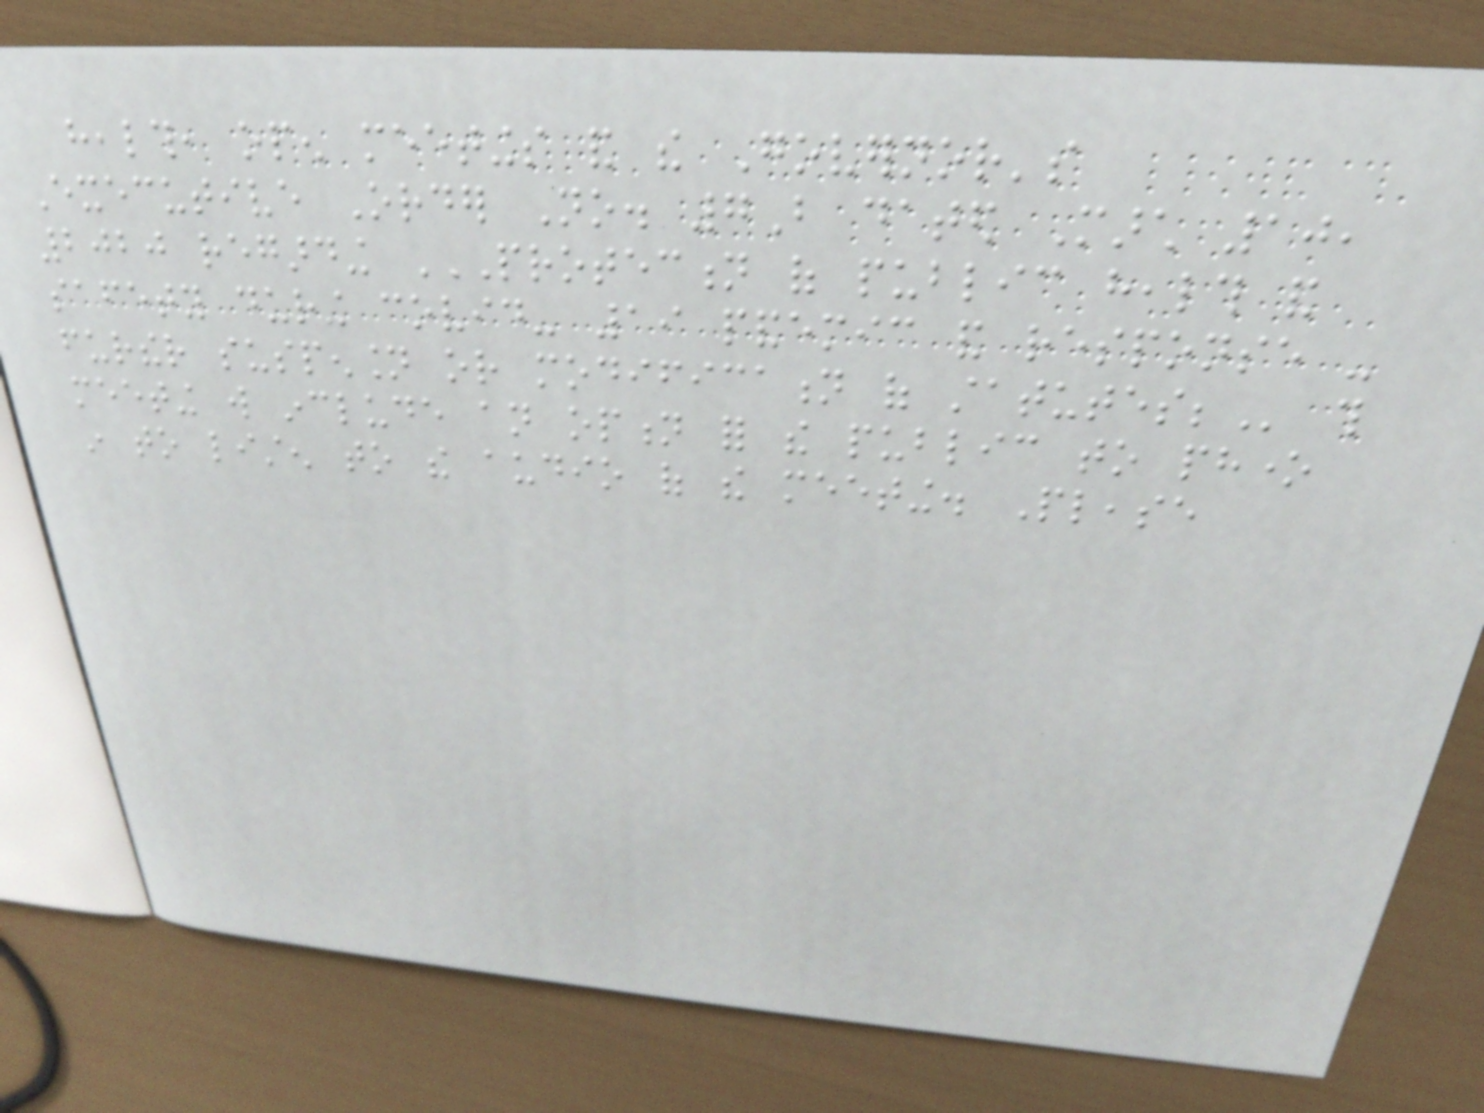health, open meetings and the Governor's
Executive Order No. 7B dated March 10,
2020 regarding PROTECTION OF PUBLIC HEALTH AND
SAFETY DURING COVID- 19 PANDEMIC AND RESPONSE -
FURTHER SUSPENSION OR MODIFICATION OF STATUTES; this
meeting will include an option for the public to phone
in to listen to the audio of the meeting. Please
